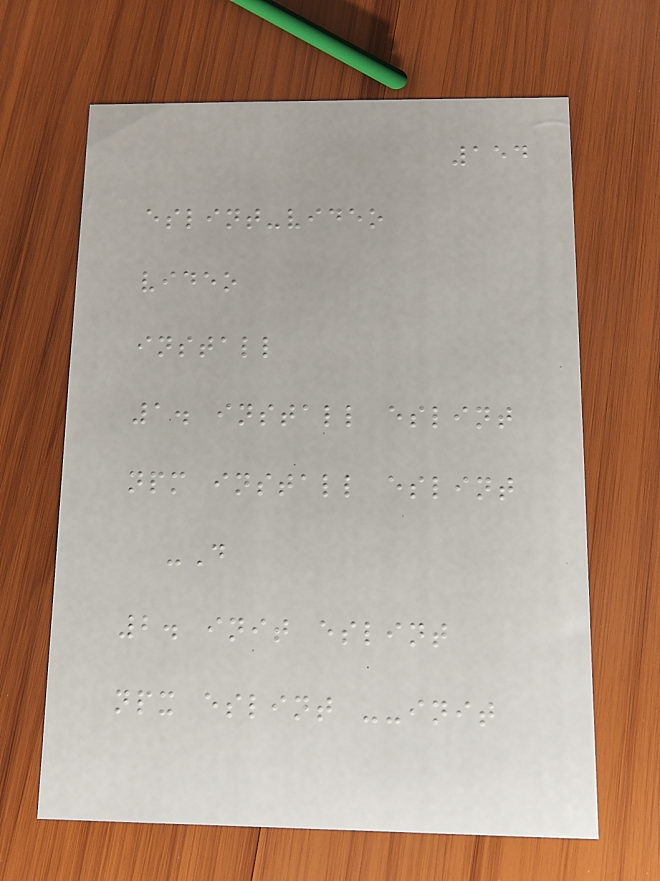154
eslint-video
video
install
1. install eslint
npm install eslint
-D
2. init eslint
npx eslint --init
